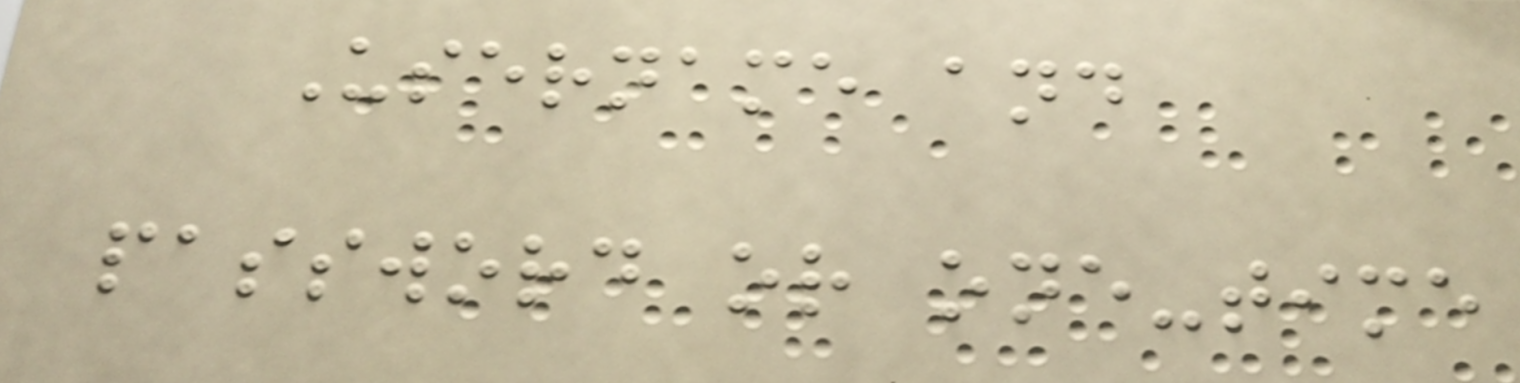Username and
password or one-time
